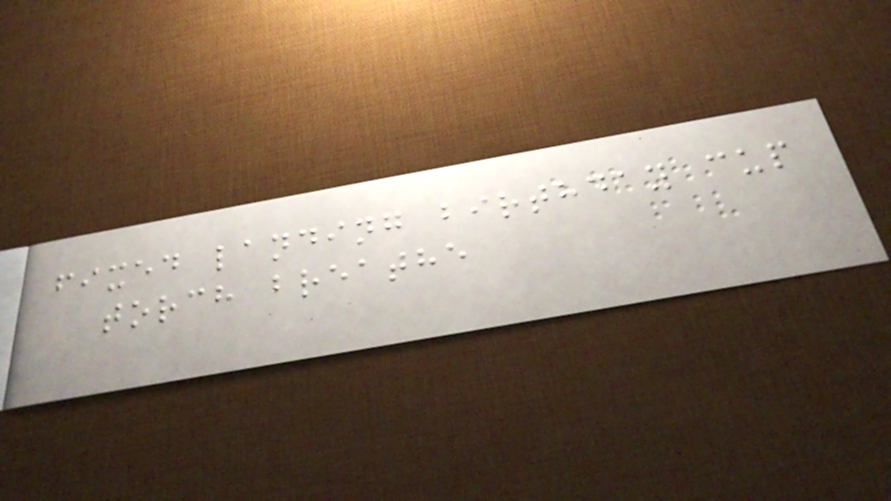fixed landing birthday cup
torch breathe
